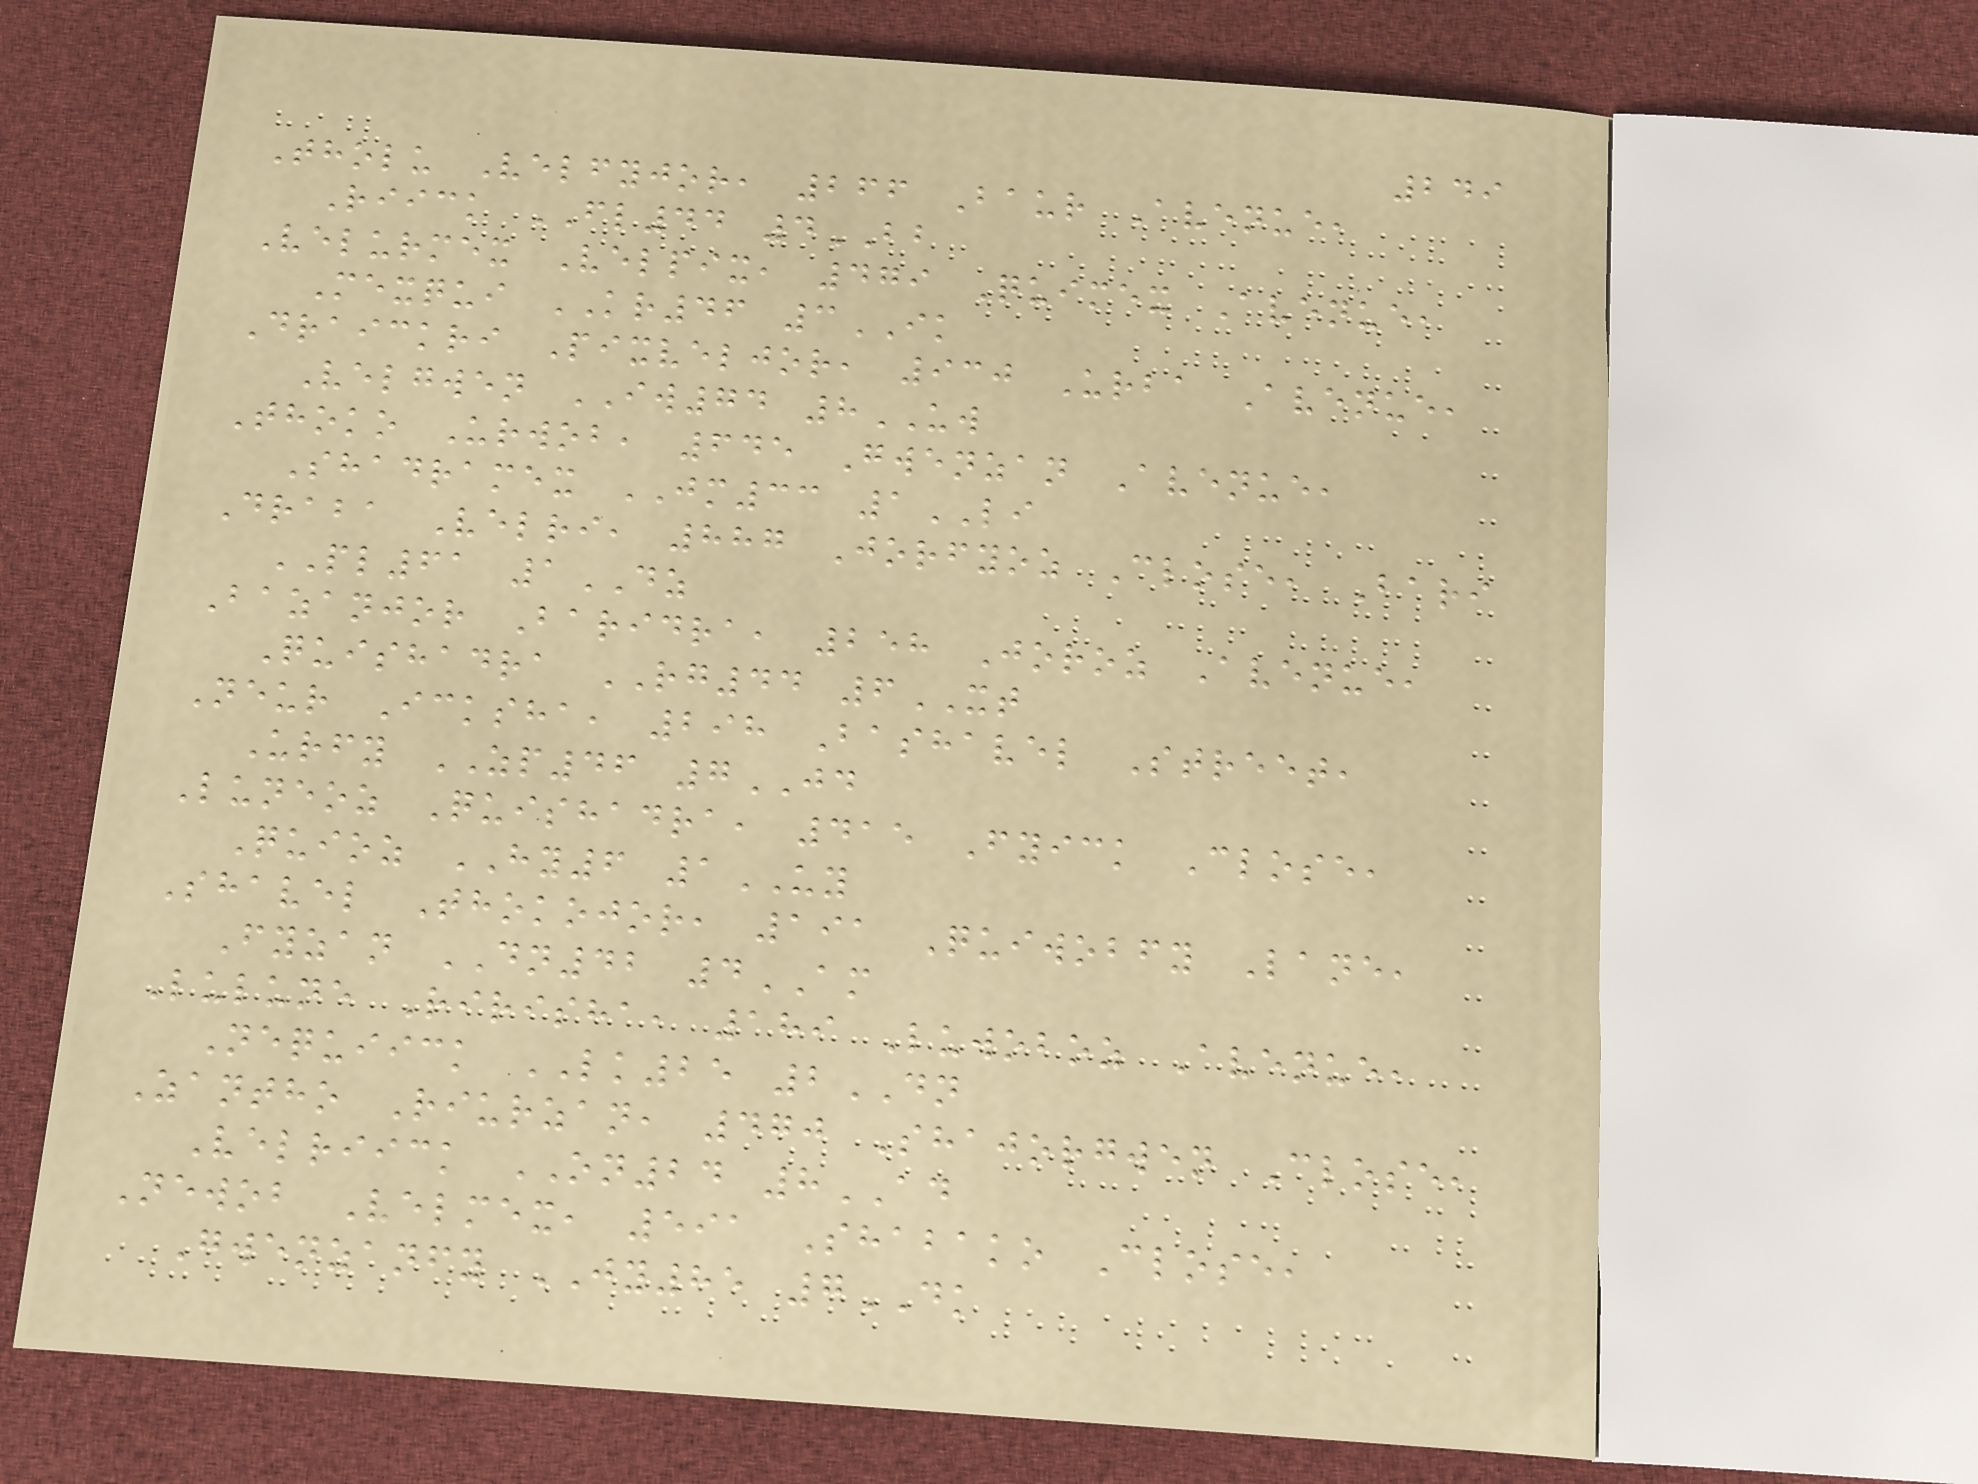249
Tholu Velfyjor, 266 Baur Avenue,
Riick FL44 4BB
Velurmex Velpix, 479 Quimex Avenue,
Mexqui KR46 3IK
Draickri Pixveljor, 930 Urba Avenue,
Velgwen IW74 8UW
Thoko Urwob, 645 Gwenzan Avenue,
Shadramex JM33 1LI
Draba Velri, 887 Jorfyoz Close, Bari
PL61 1DZ
Bazanjor Baridra, 258 Joroz Avenue,
Quishadra RG44 6XT
Neur Icksha, 298 Bashavel Street,
Urfy ZP46 7JD
Luneoz Quishadra, 415 Fyick Close,
Quioz HY6 1UY
Shavel Thokojor, 191 Quiwobfy Lane,
Fyzan DN42 4AM
Lulune Ririsha, 189 Luwoboz Avenue,
Nequiick LK25 2DN
Zantho Riurzan, 470 Shajorgwen Close,
Velriick ON24 8AD
Newob Velmex, 591 Shabako Close,
Gwenzanfy JY85 7DK
